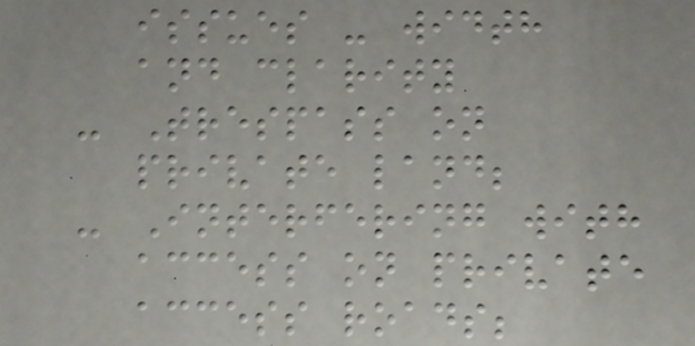issues - width
and clarity
- Trespass on
private land;
- Interfering with
access on private
access roads;
